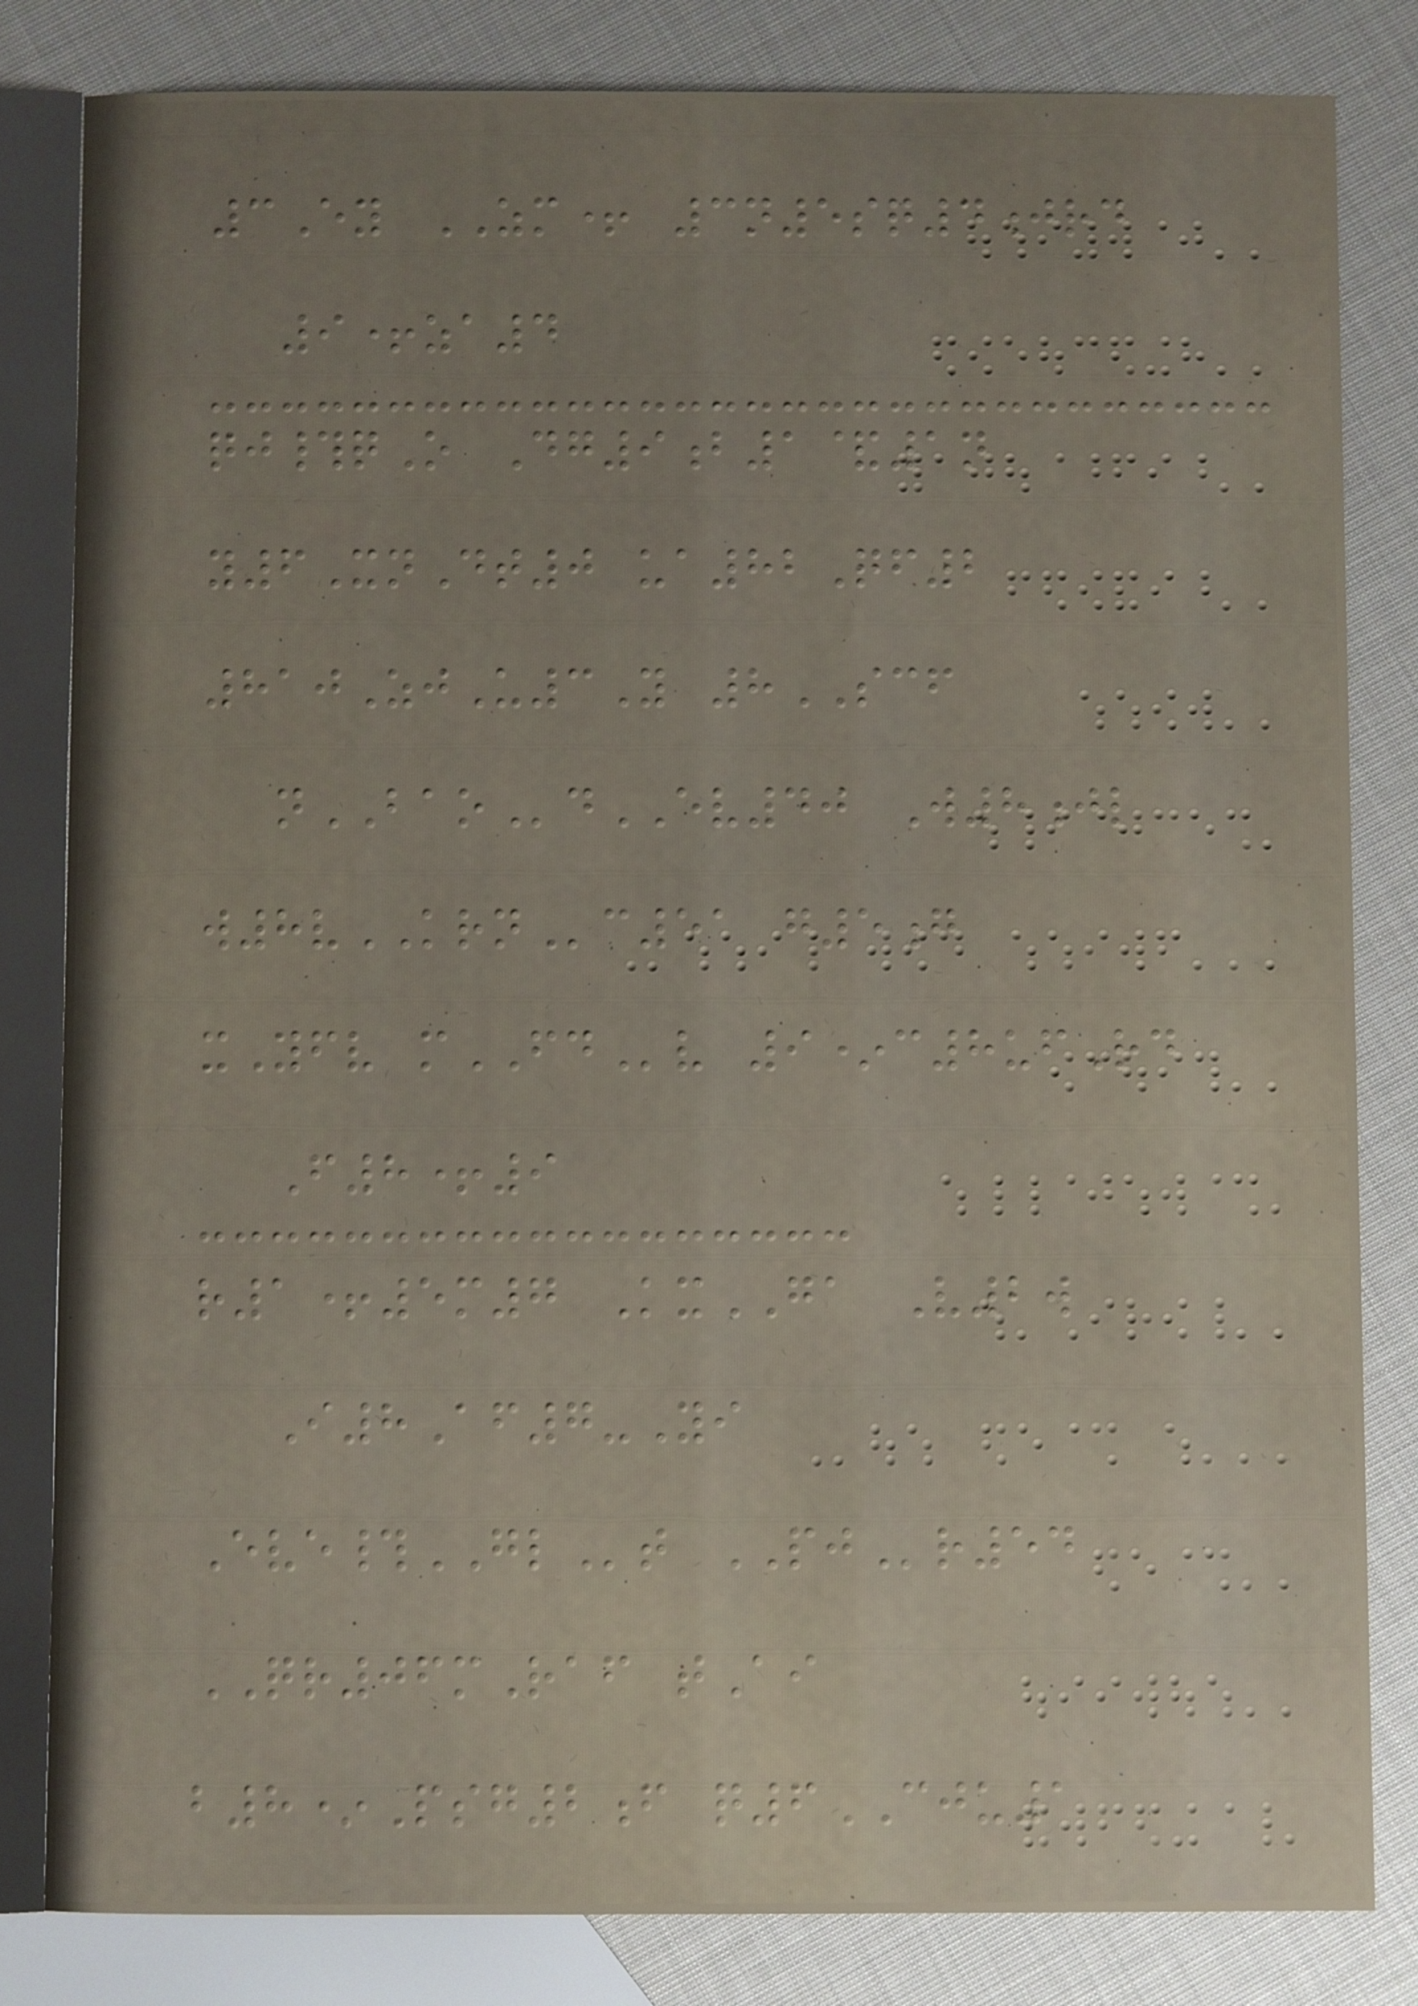3Ey ZM+ 3n5sq4jrd
9+za4
qj#qO Dg9b1&1n
y6XnDt0 ua82Qf2
810ZjU3Y 8SCF
nBAOdEV40 W8jl
w8vKRNc51 g5g
xYfv mFDv 9*c8ufRd
F8+9
r1+5m7 KxGA V2w
I8Af7-Yi
Eve#GLt PJr54
QR06mRaf tAi
b8*Psg2f q6CJU1
